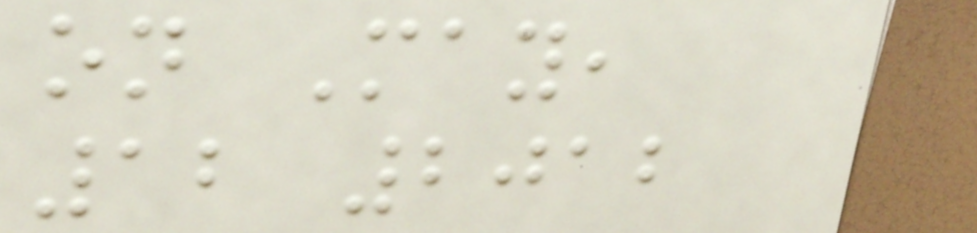on May,
12 2012
